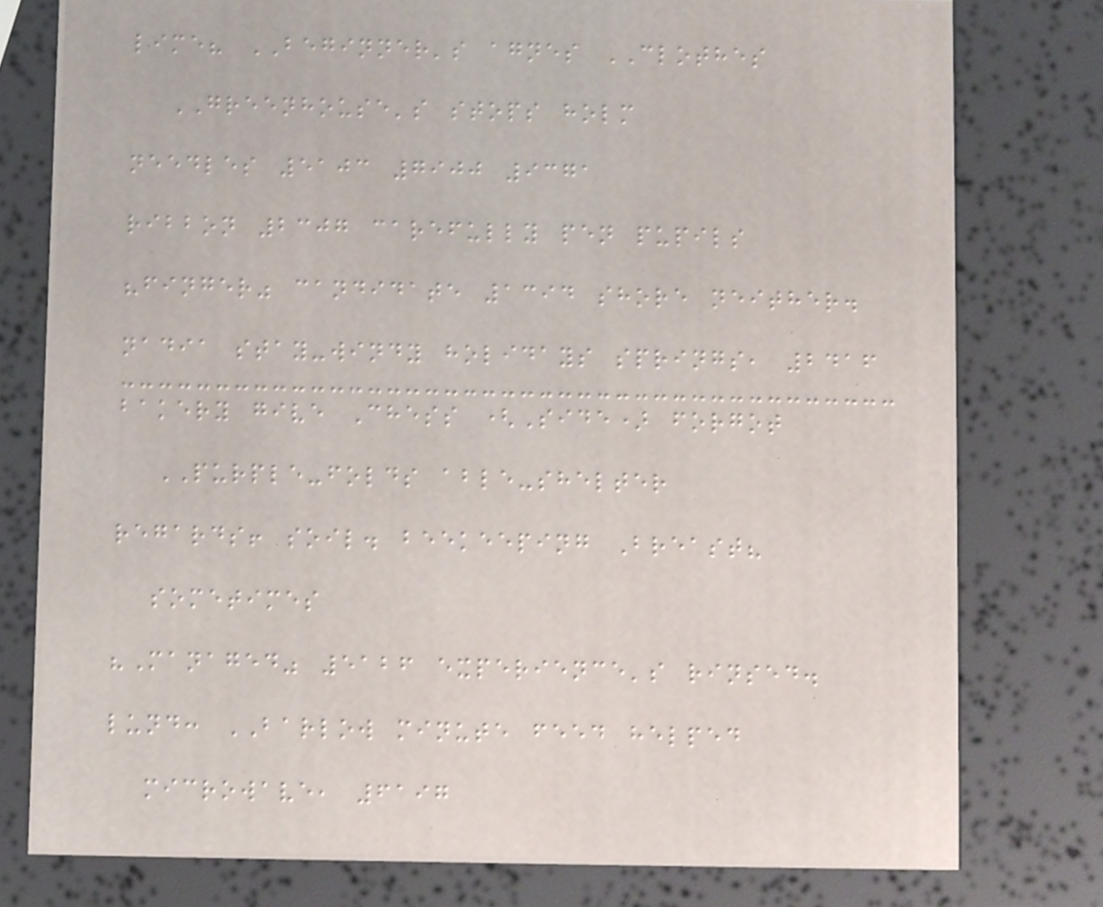lime? BEGINNER's agnes CLOTHES
GREENHOUSE's stops holm
needles 5103 7900 9371
ribbon 2307 carefully pen pupils
"finger" candidate 1394 shore neither.
nadia stay-windy holidays springs, 2416
bakery give Chess (Side) forgot
PURPLE-folds able-shelter
regards! soil. beekeeping Breast?
sometimes
"Managed" 5126 experience's rinsed.
lund: BARLOW minute feed helped
microwave, 6197
